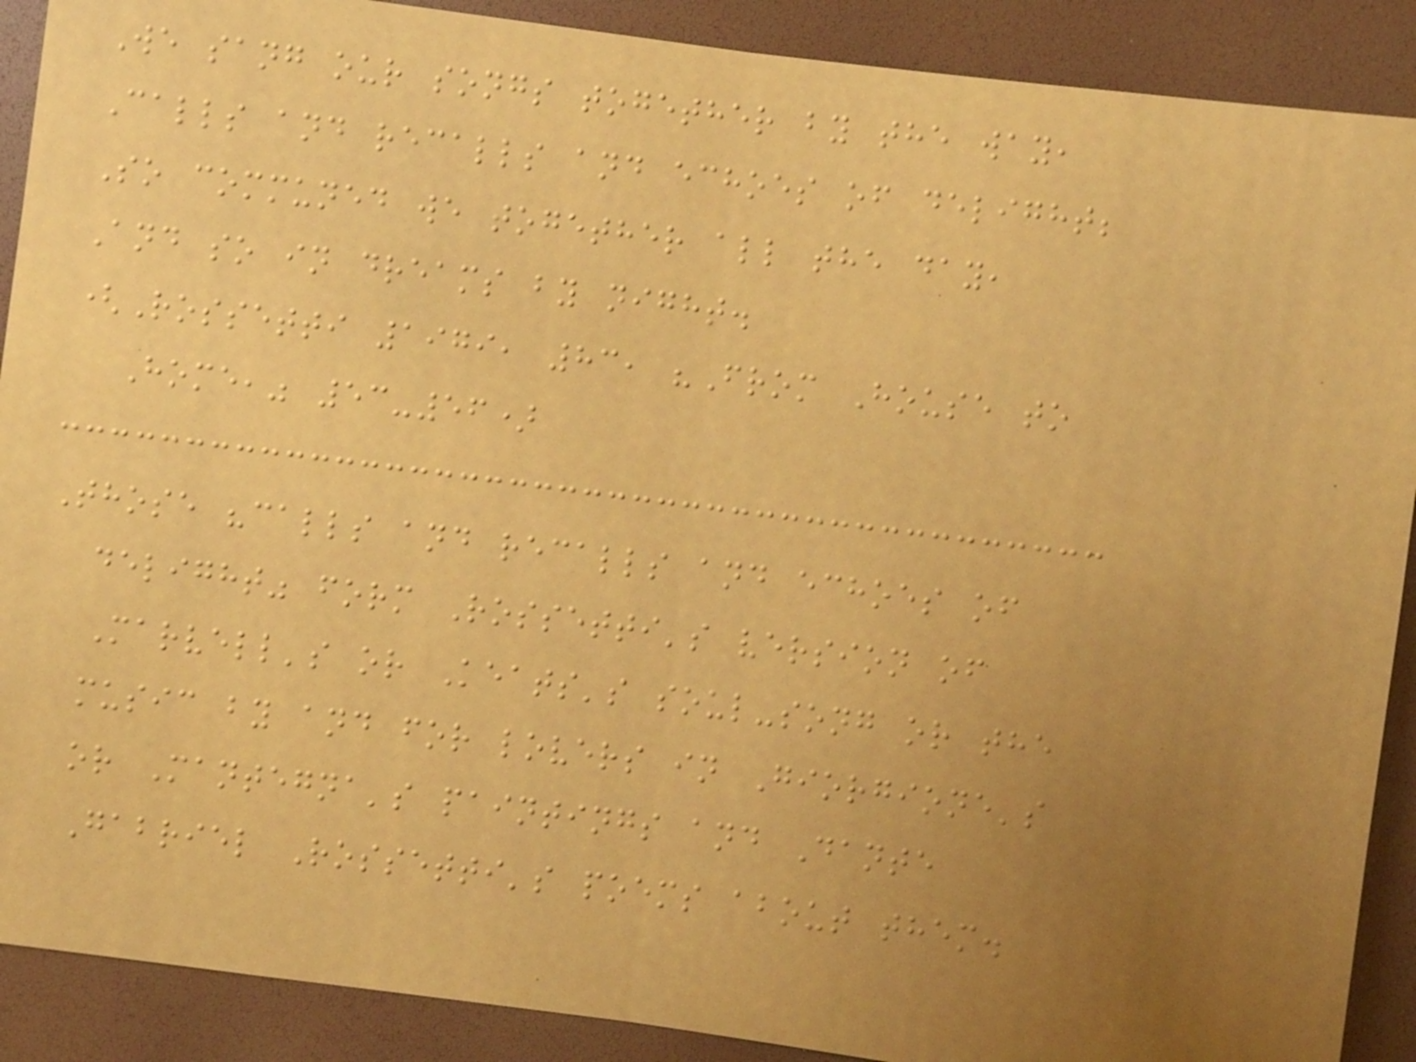We sang our songs together by the way,
Calls and recalls and echoes of delight;
So communed we together all the day,
And so in dreams by night.
(Rossetti 1979, 83, "From House to
Home," 53-56)
Those "calls and recalls and echoes of
delight" form Rossetti's version of
Marvell's or Keats's soul-song or the
music by and for lovers in Giorgione's
or Mantegna's paintings and Dante
Gabriel Rossetti's poems about them.
